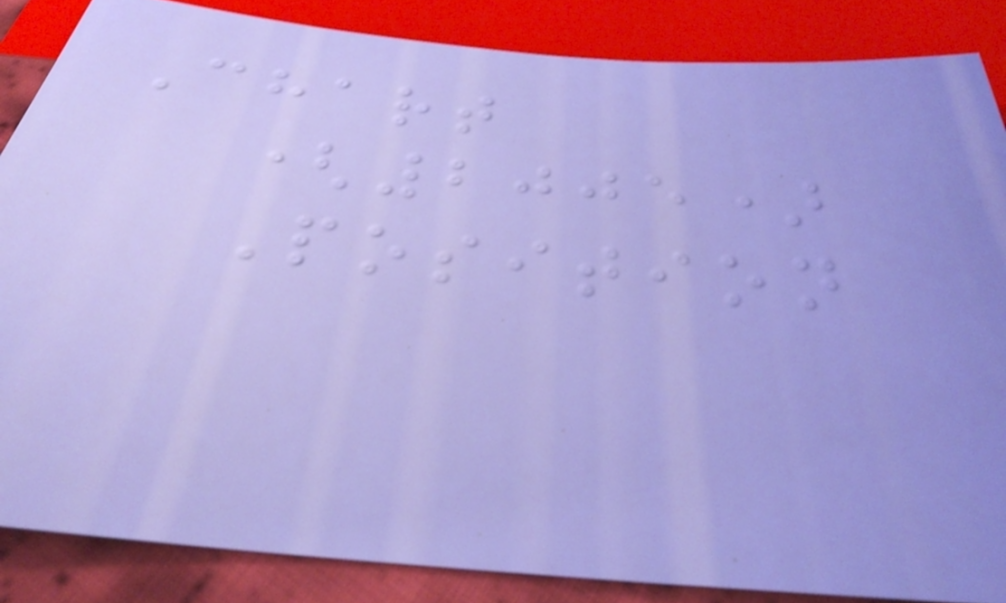Chart
(2005)
Position
